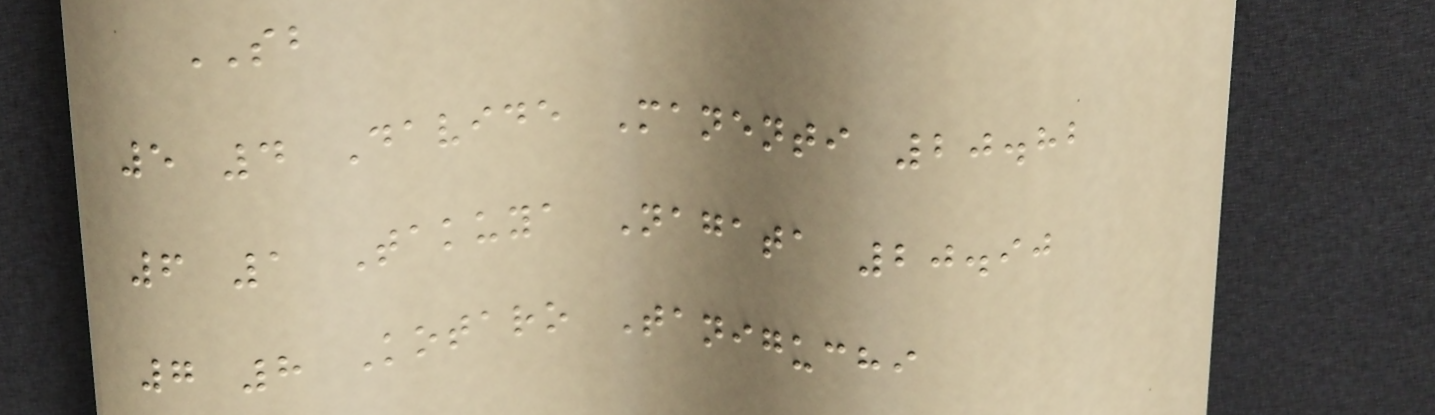SB
5 4 Davide Manenti 20.82
6 1 Takuya Nagata 20.90
7 8 Kotaro Taniguchi
